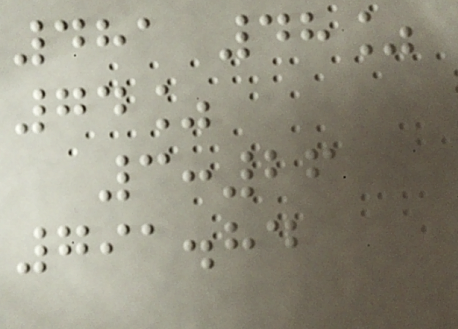481 48%
74%
3:26
791.84
